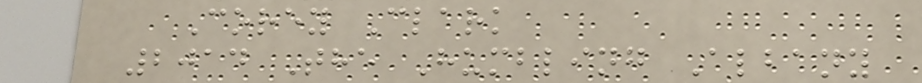Corey Clark
2014 The Humbling Albany
